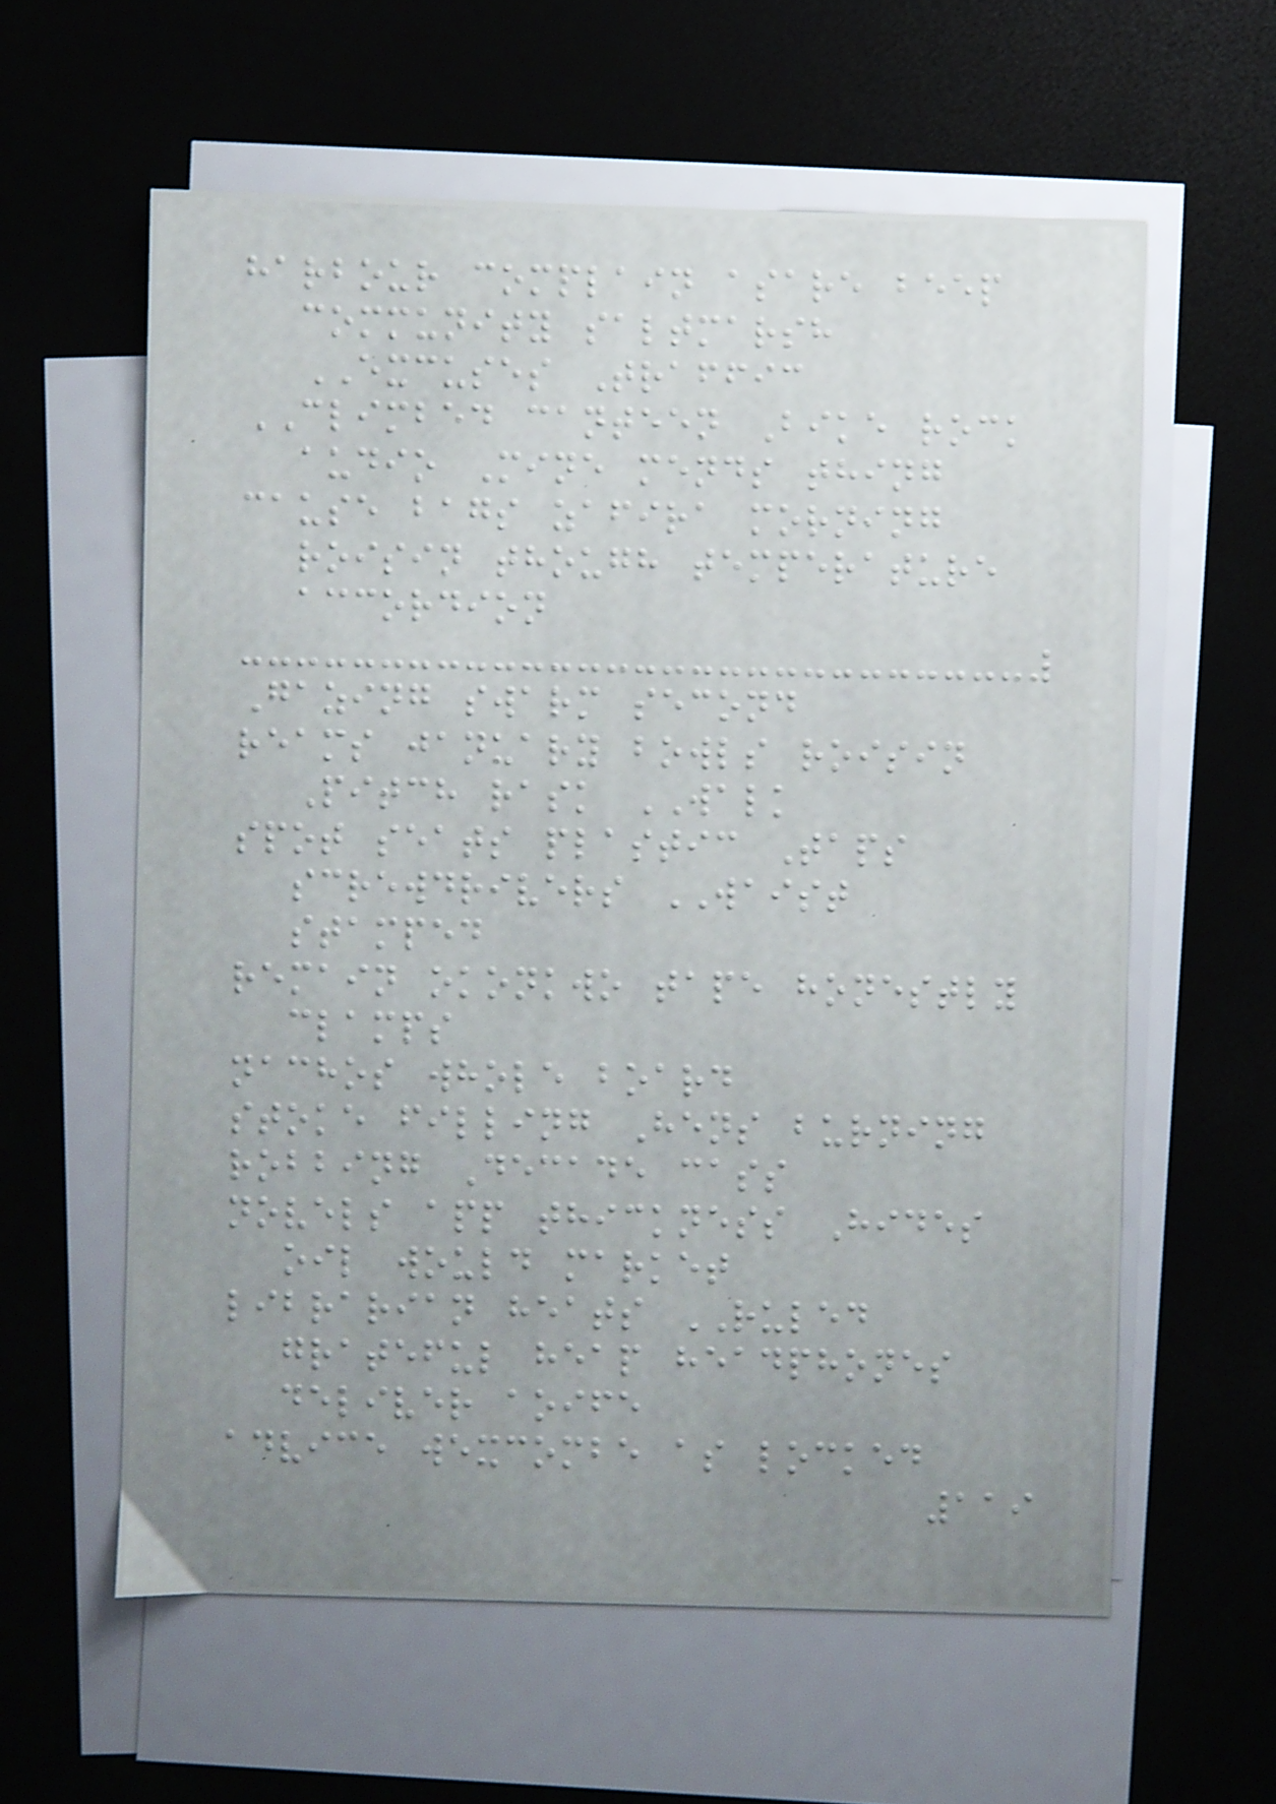harbour complain asare beep
community saltmarsh
EXCUSES Traffic
CLIMBED canteen Bike rock
audio Mine mends thing
cause bags zafira morning
roisin though temperature
accordion
Gazing swarm second
reams january bowls roisin
Pitch rask WALK
spot seats plastic Taps
screwdrivers WAIST
stamped
remain okonkwo tape honestly
clamps
nachos whole board
stoke filling Hens burning
robbing Decade cass
novels app thickness Hides
oil would market
librarian heats RULED
grateful heap headphones
deliver aoife
advice wexcombe as locked
119
